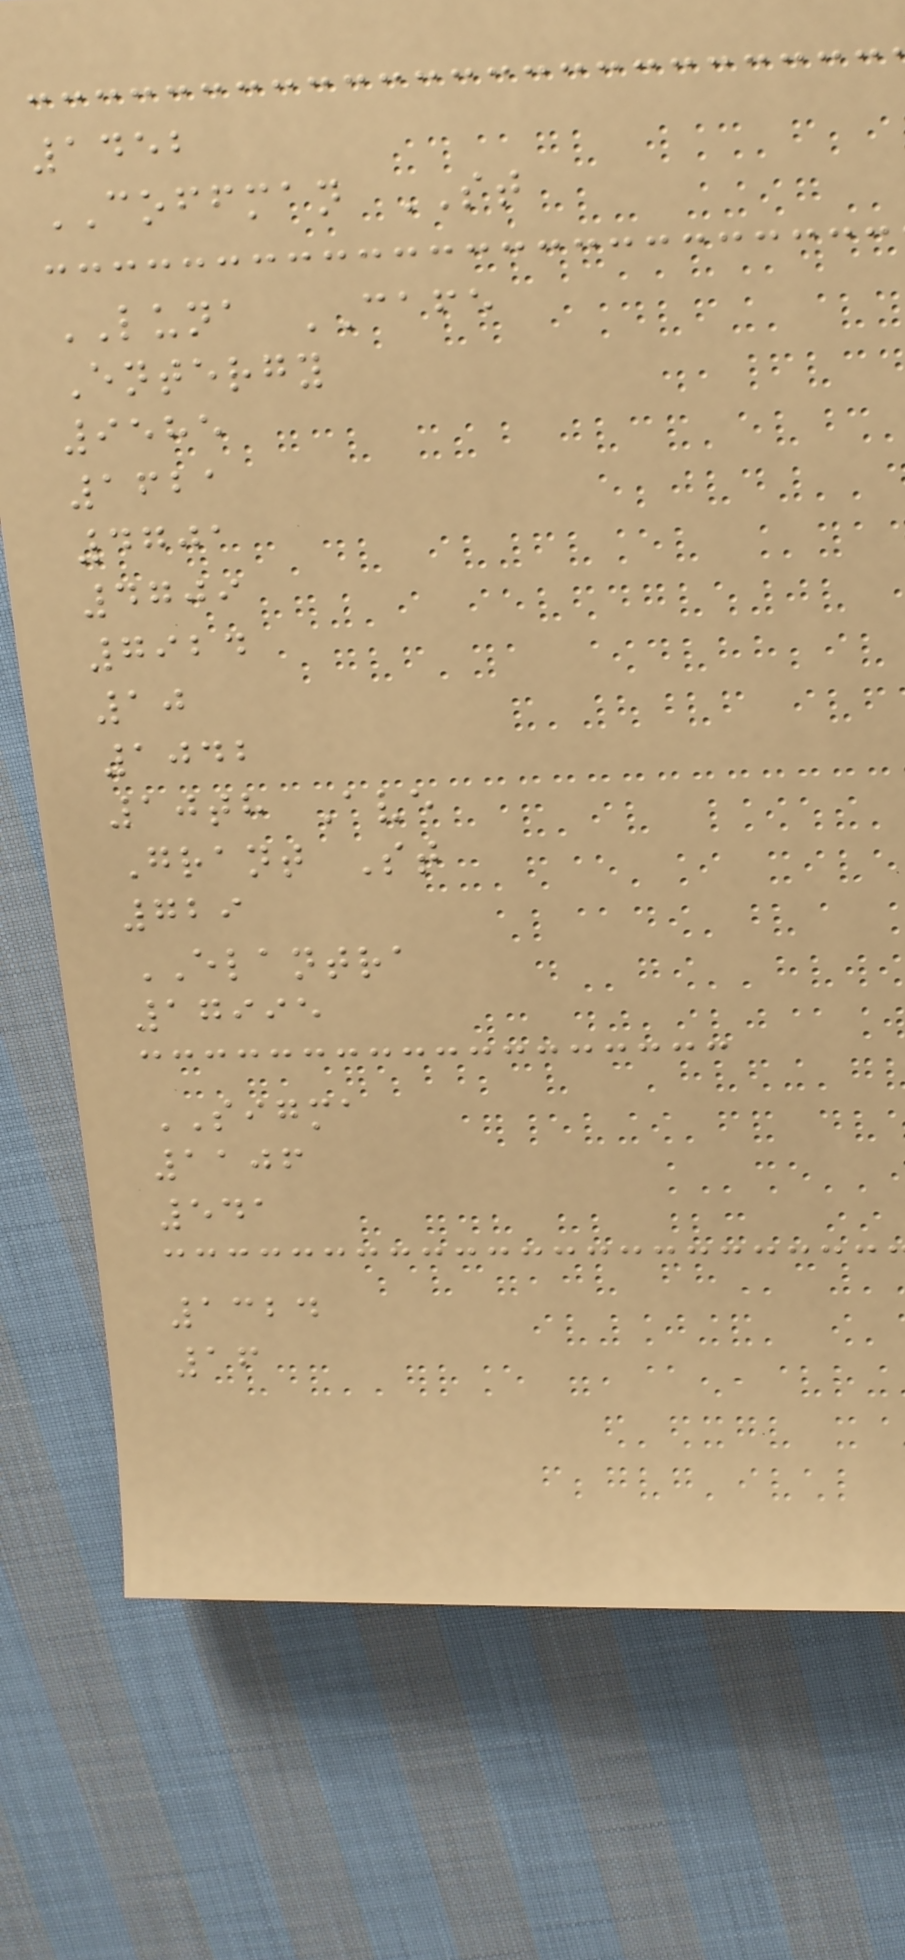1452
COFFMAN ST
LUNA CAFE
Entergy
9585
1621
4701
4709
7924
10
1042
10th Ave
Grant St
729
ELANTRA
17995
SIGMA
1106
541
1324
16
